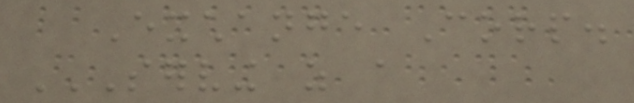Exchange Corp.
SERVING AS A
